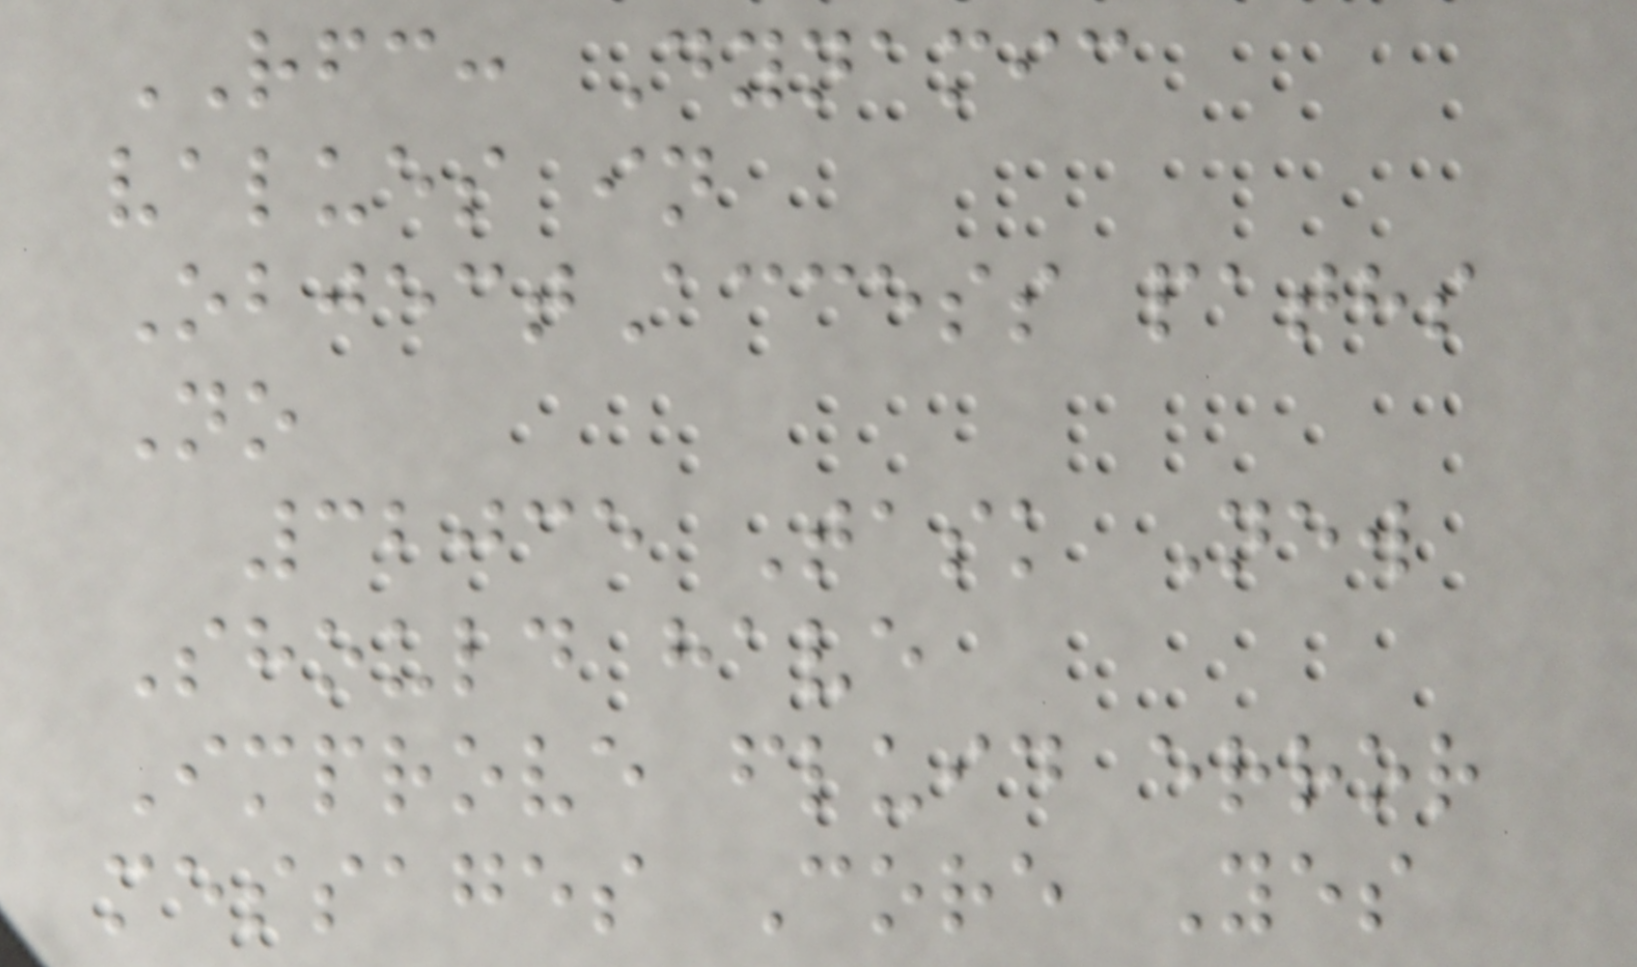RFC: Dynamic
values in
ObjectAccess paths
No
32035 Task New
Should have
Improve fluid error
messages Core Yes
